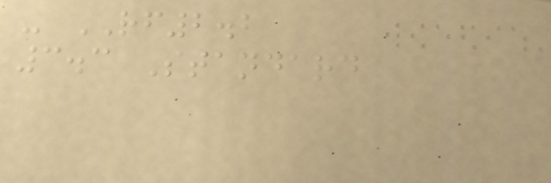- RF2.2
3.3 Standard
